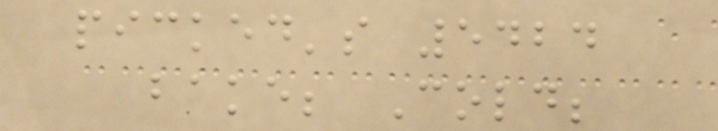picked's 5424
bake; Cold;
